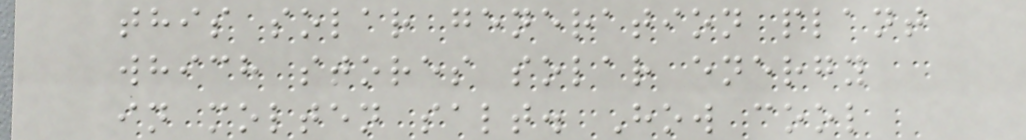this solar generation plant
which stores solar energy
in molten salt. How cool
